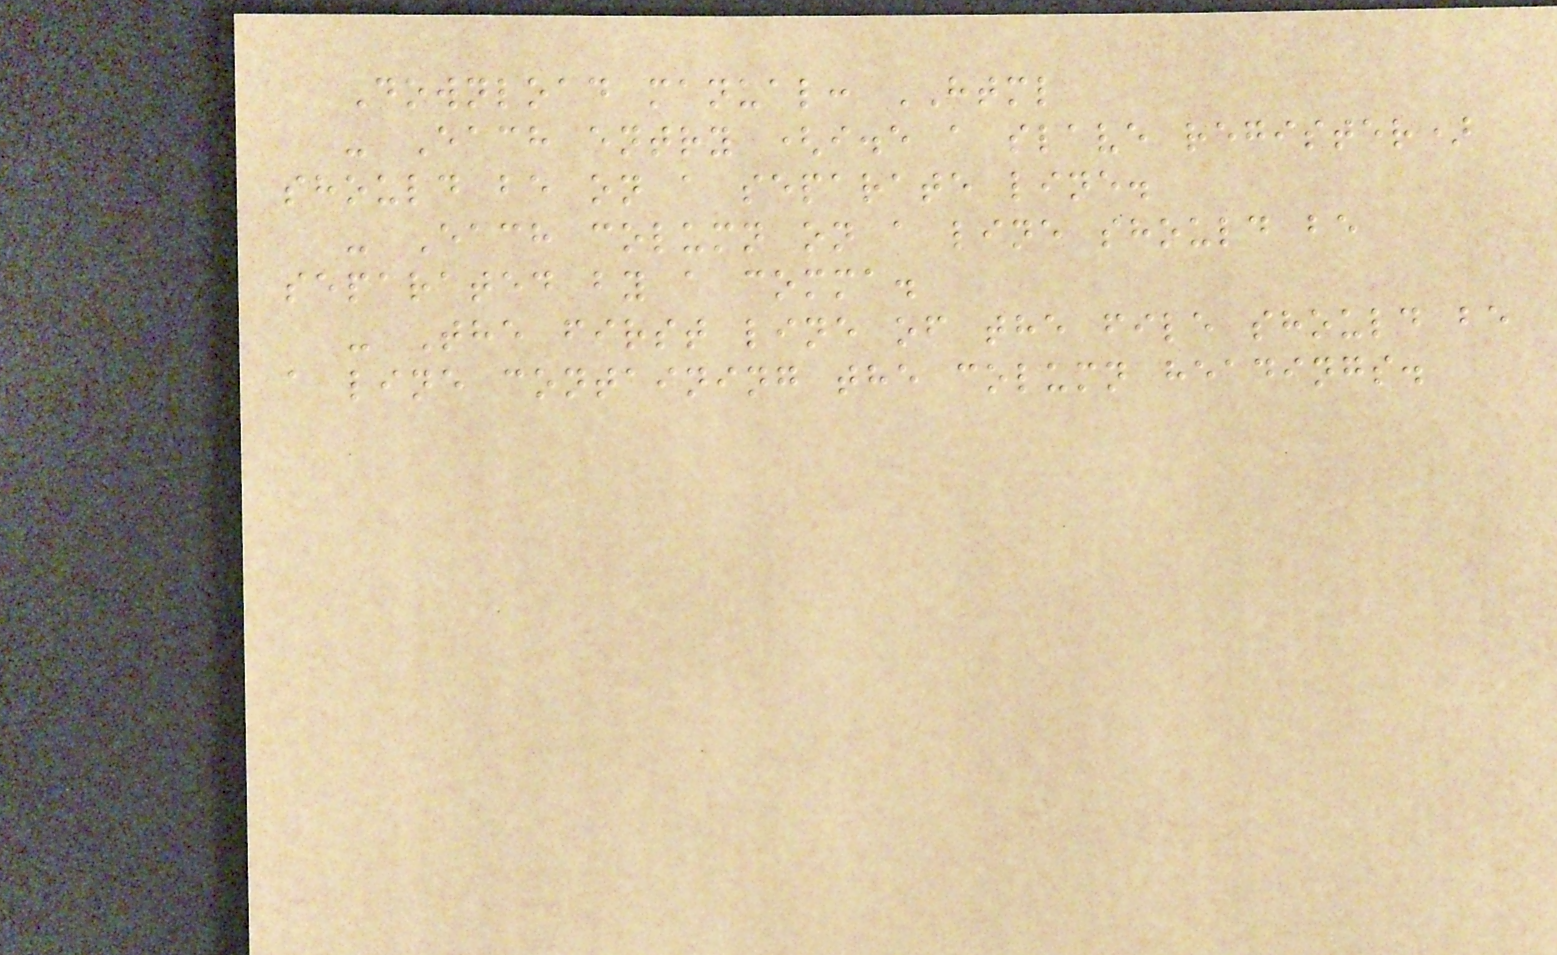Download manual: HTML
- Each entry (i.e a slave register)
should be on a separate line.
- Each column on a line should be
separated by a comma.
- The first line of the file should be
a line containing the column headings.
